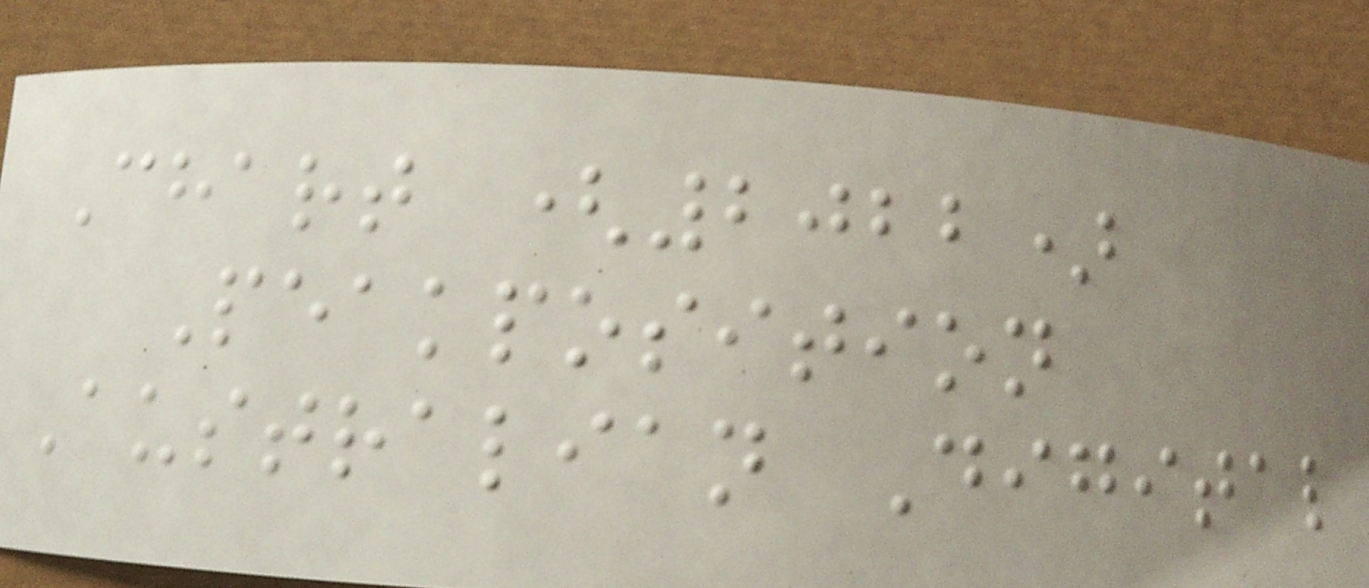Chart (2022)
Peakposition
Australian Digital
